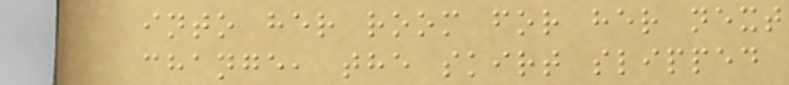into her room for her next
change, the skirt slipped
